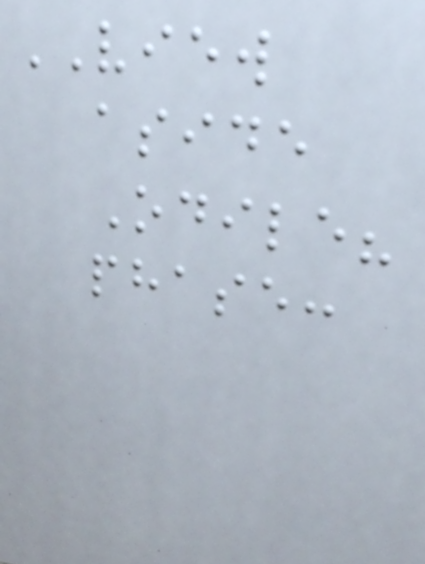VIEW
aside
Odile?
phase:
